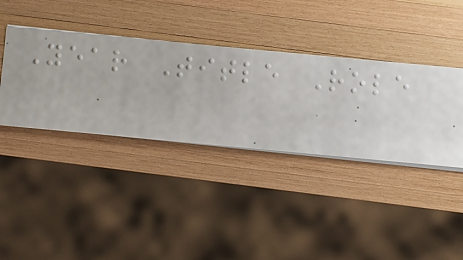Year Title Role
